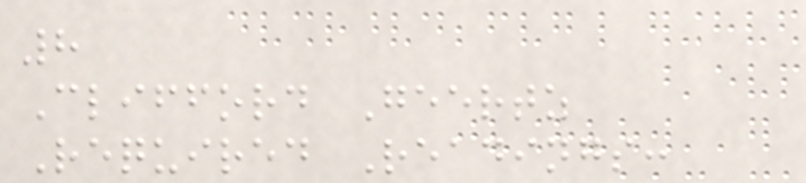8
Clifford Geertz
Required Readings:
